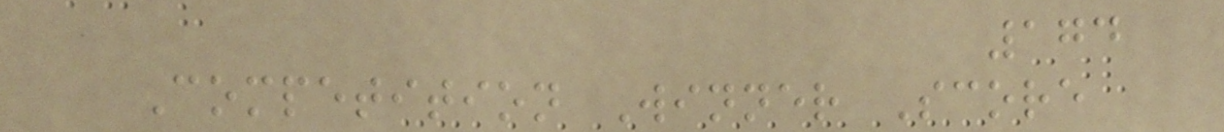174
Competition Winner Score
